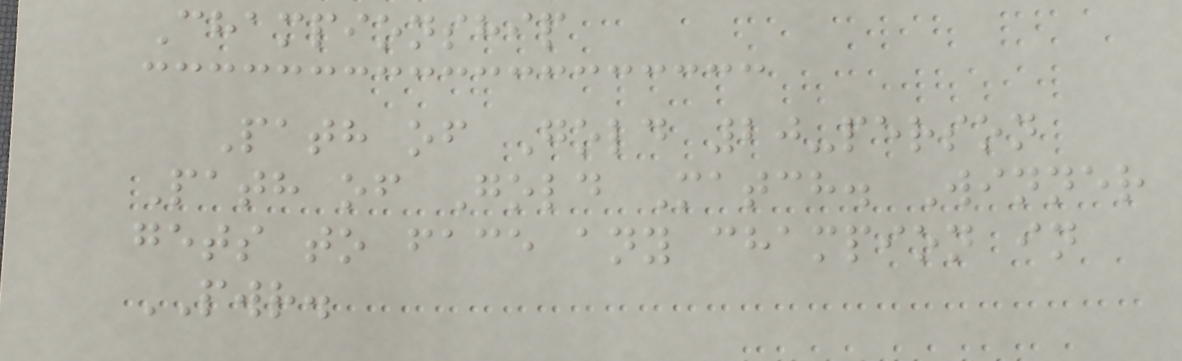Championship
Path of Gold 20-person
Path of Gold Match. Winner
gets to face any champion in
PWR.
